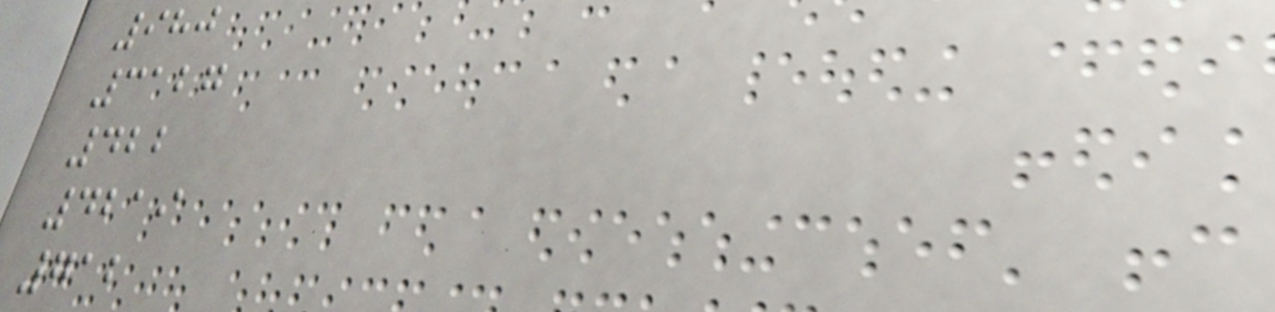980
3127
422
4219
712
